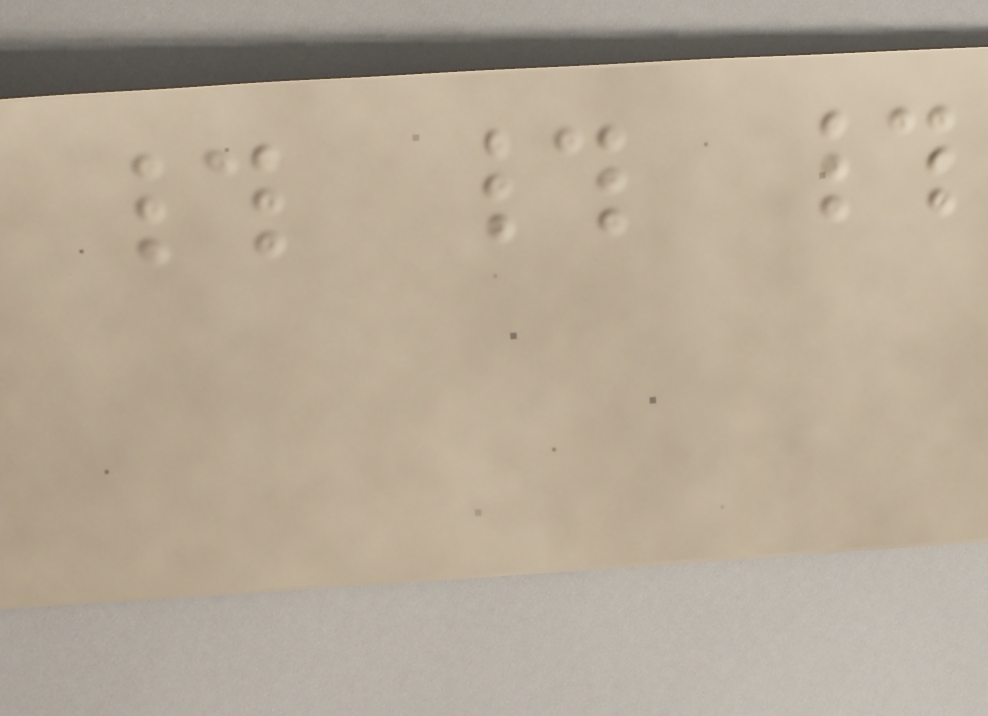# # #
